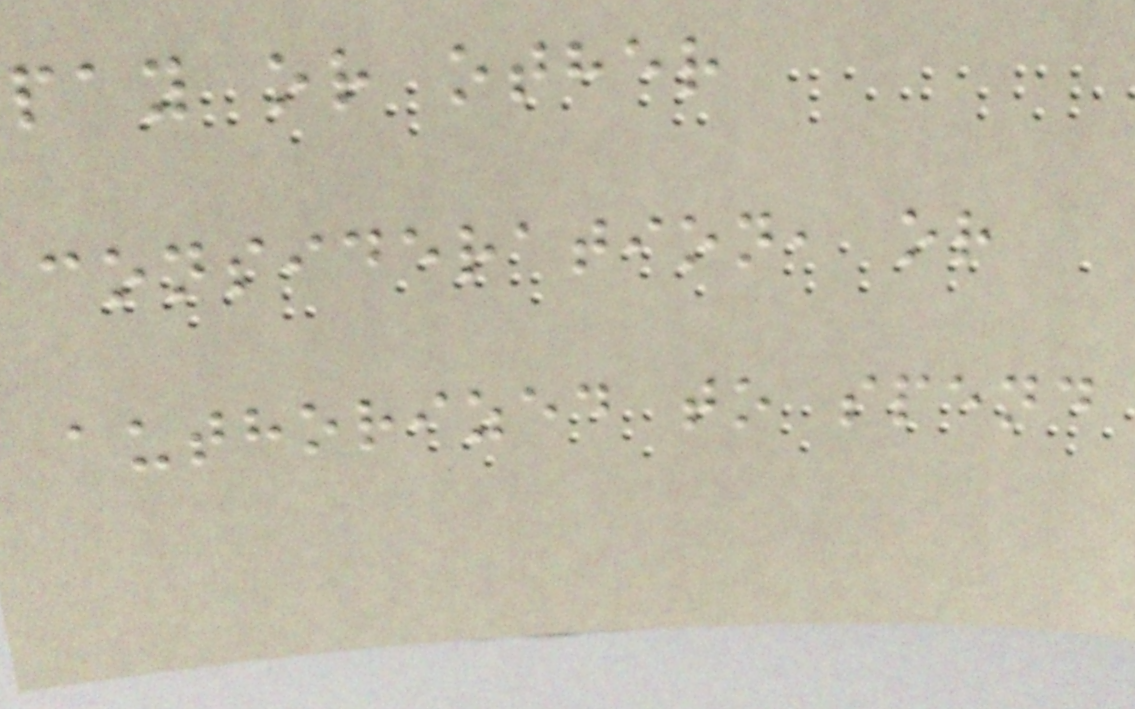pay or other
consideration, or
authorized to spend
